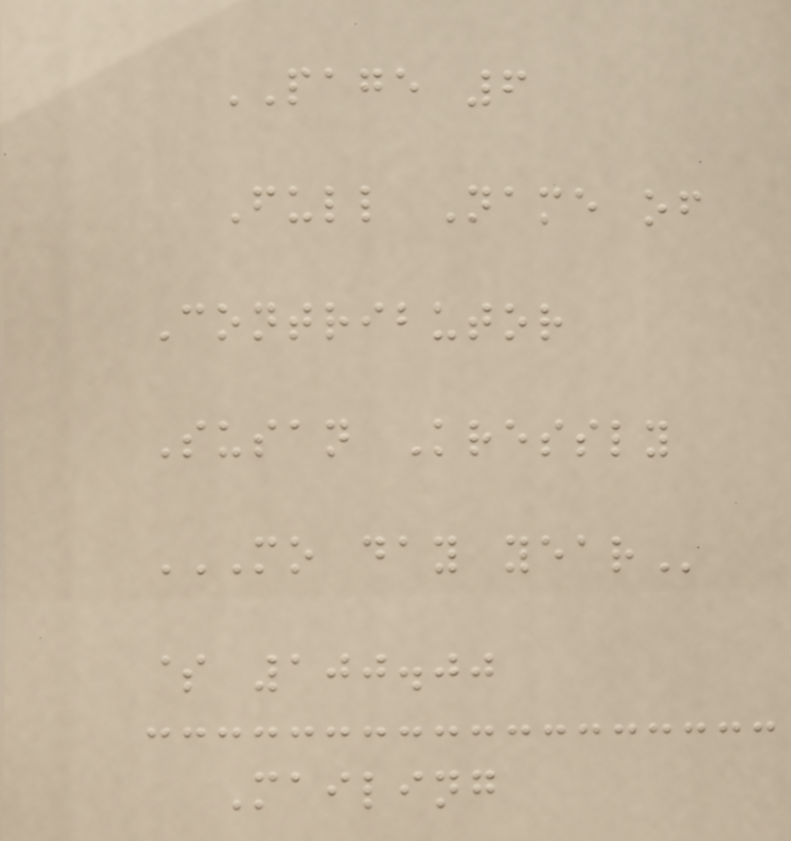PAGE 6
Full Name of
Contributor
Susan Kressly
MO DAY YEAR
$ 100.00
Mailing
